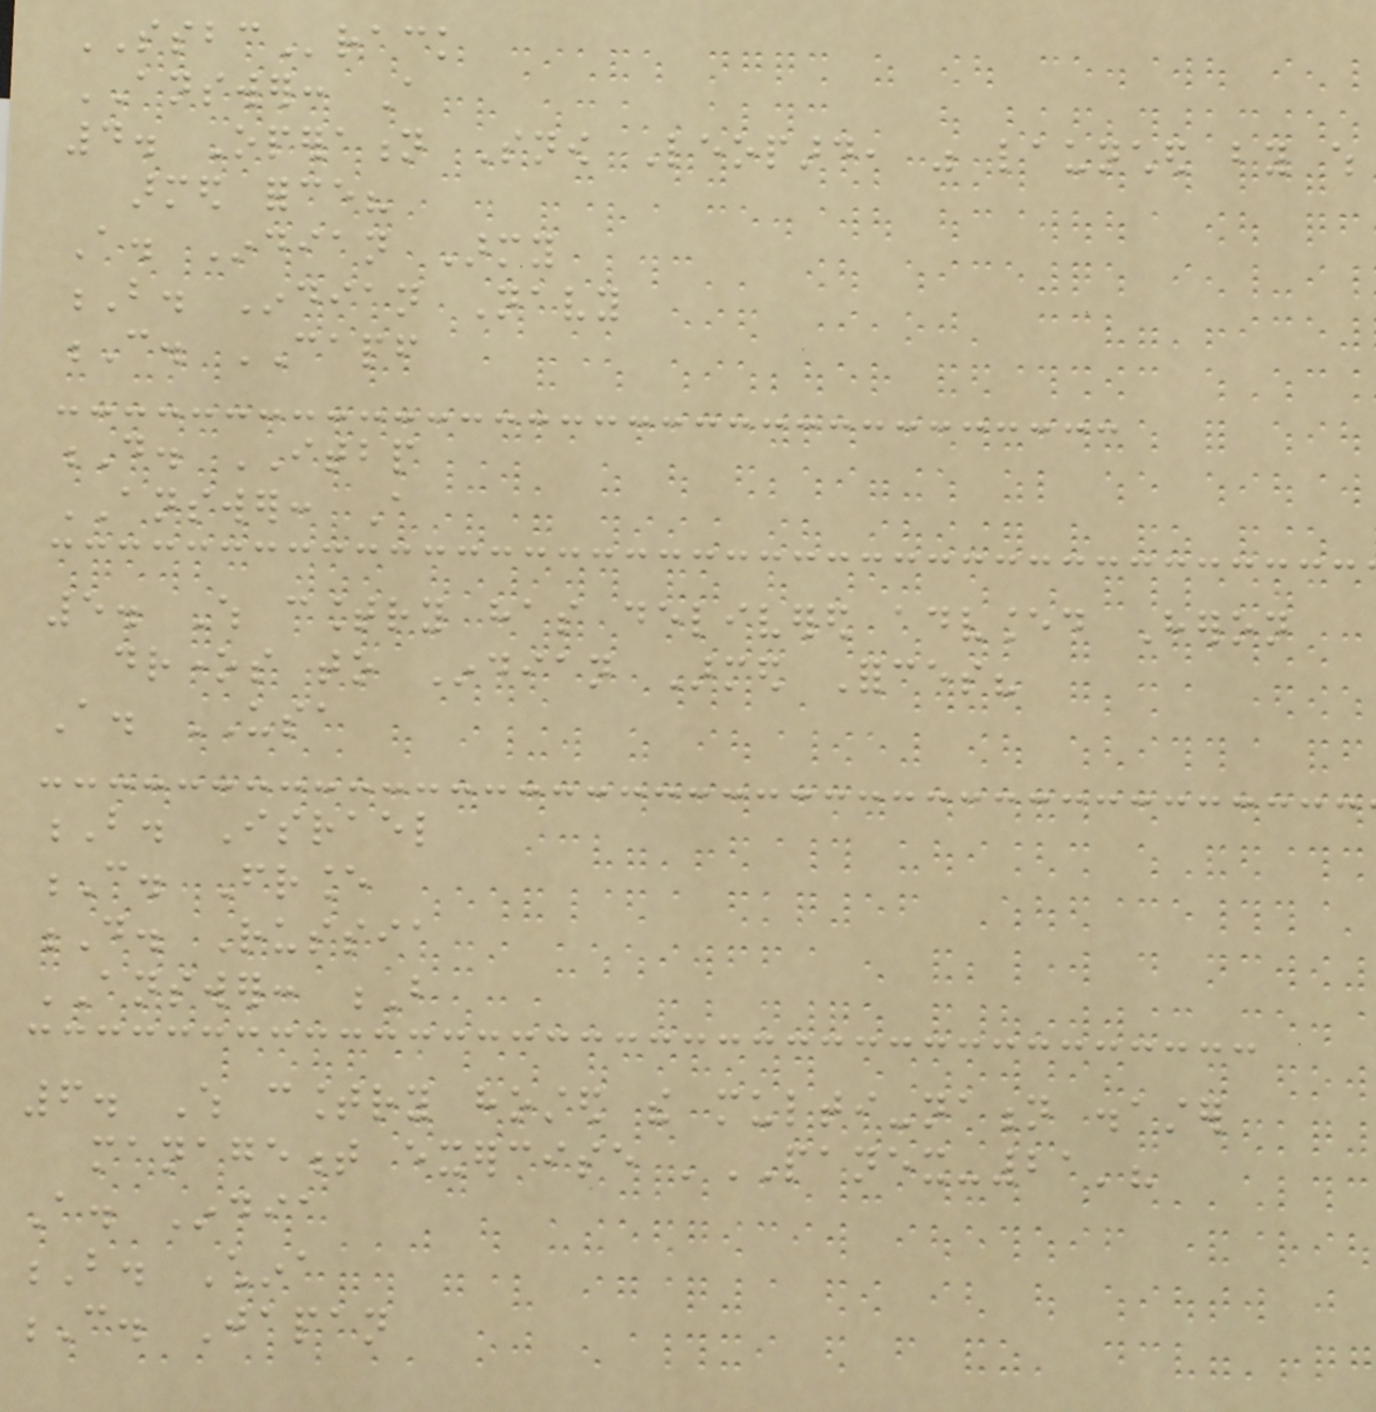SSBCrack
ANSWER: A
4. Operation Snow Leopard, was launched by which
armed force?
A. Indian Army
B. Indian Navy
C. CAPF
D. ITBP
ANSWER: A
5. Which country has delivered advanced Heron
drones to Indian Armed Forces?
A. USA
B. Israel
C. France
D. Russia
ANSWER: B
6. Which country hosted the multi-nation disaster
management exercise 'PANEX-21'?
A. India
B. China
C. Japan
